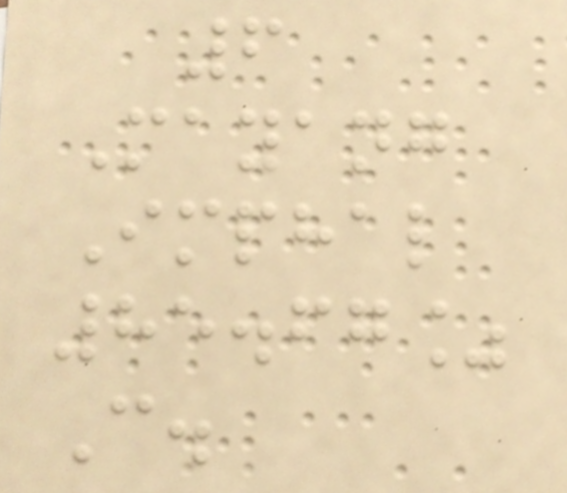6
Mayang
Imphal
85.67%
C.
